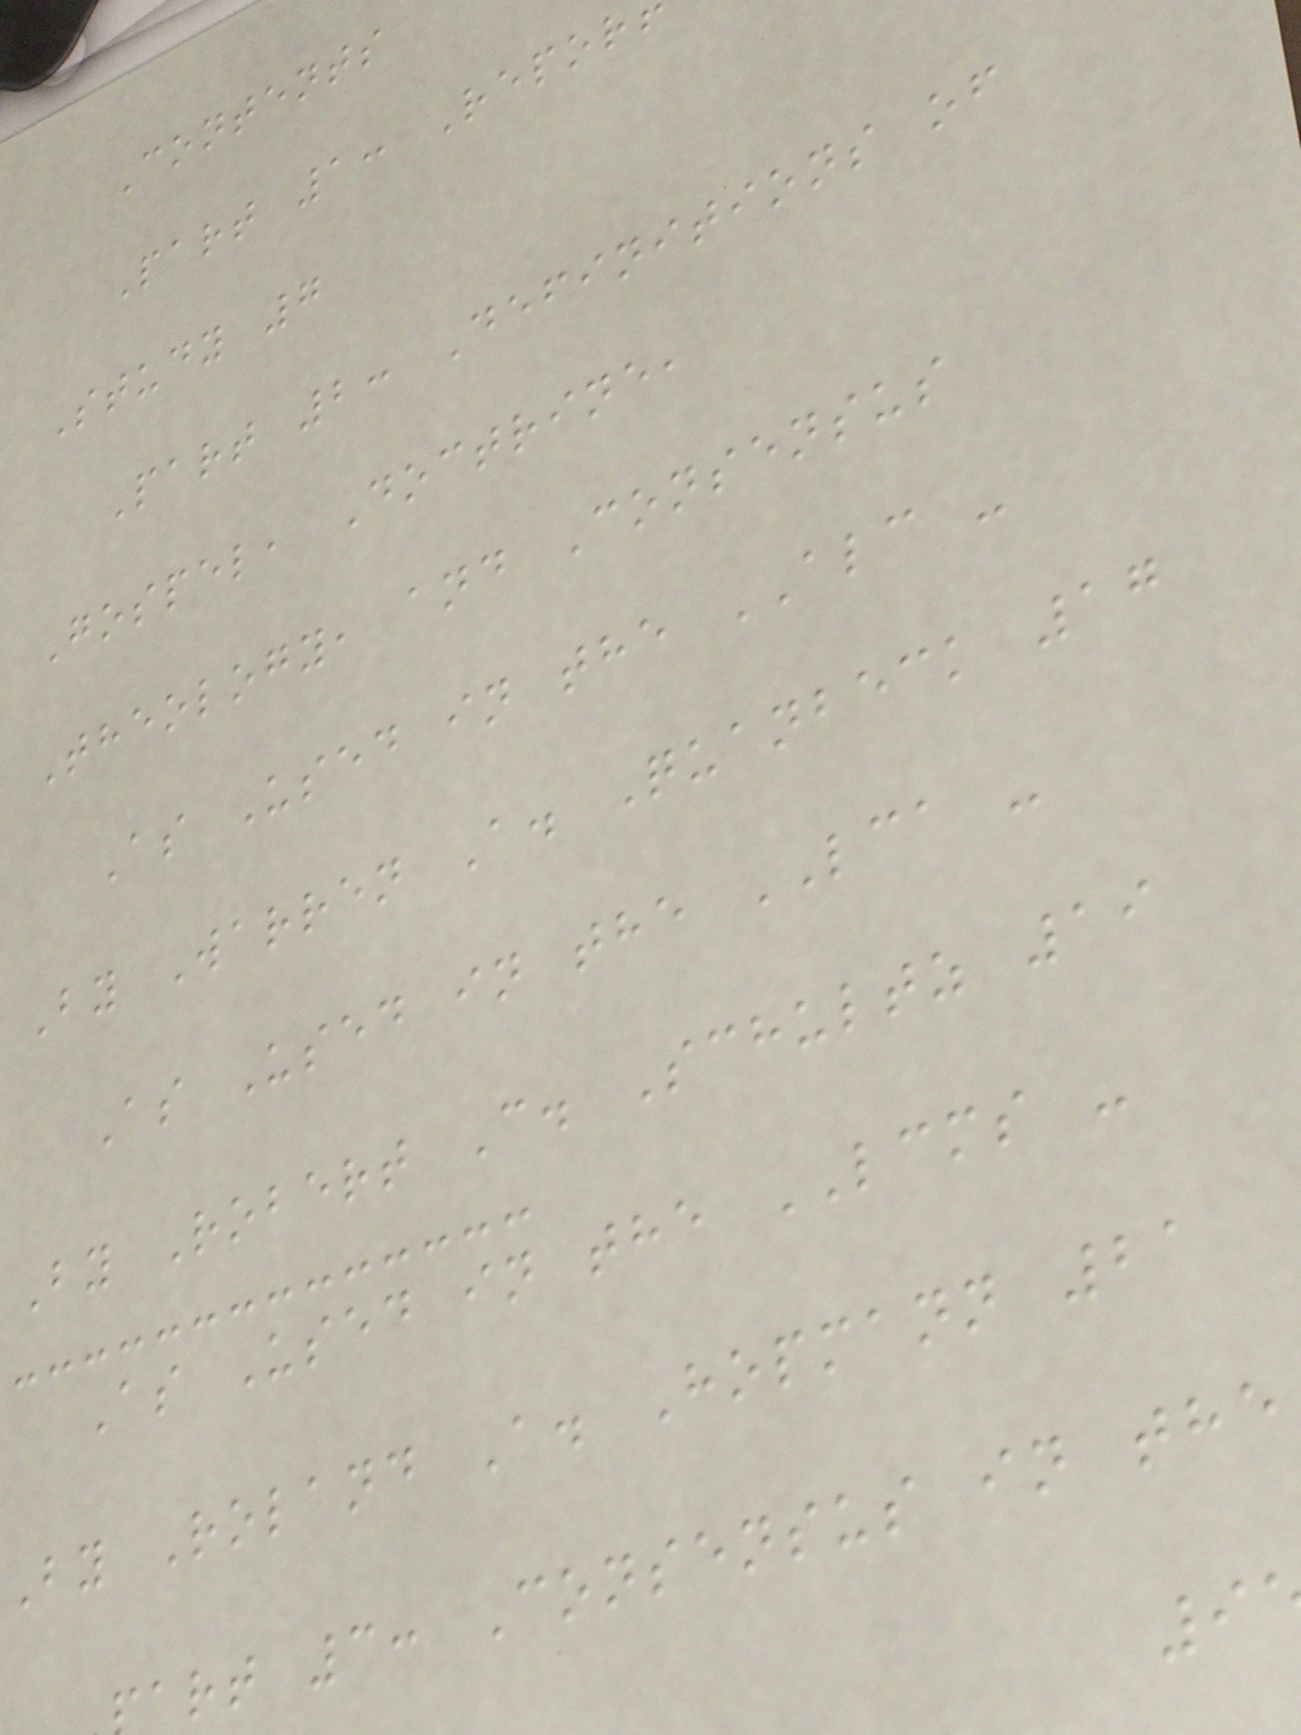Contents
Part 1: Repor
Study 7
Part 2: Definitions of
Gospel, Doctrine,
Theology, and Consensus
As Used in the ALC -
By Warren A. Quanbeck 17
As Used in the LCA -
By Robert C. Schultz 19
As Used in the LCMS -
By Roland A. Hopmann 21
art 3: Consensus in the
